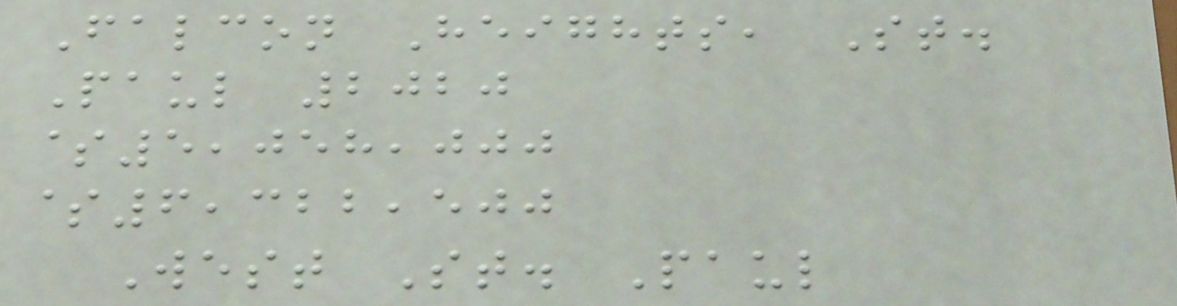Falcon Heights, St.
Paul 2020
$5,058,000
$6,322,500
West St. Paul
